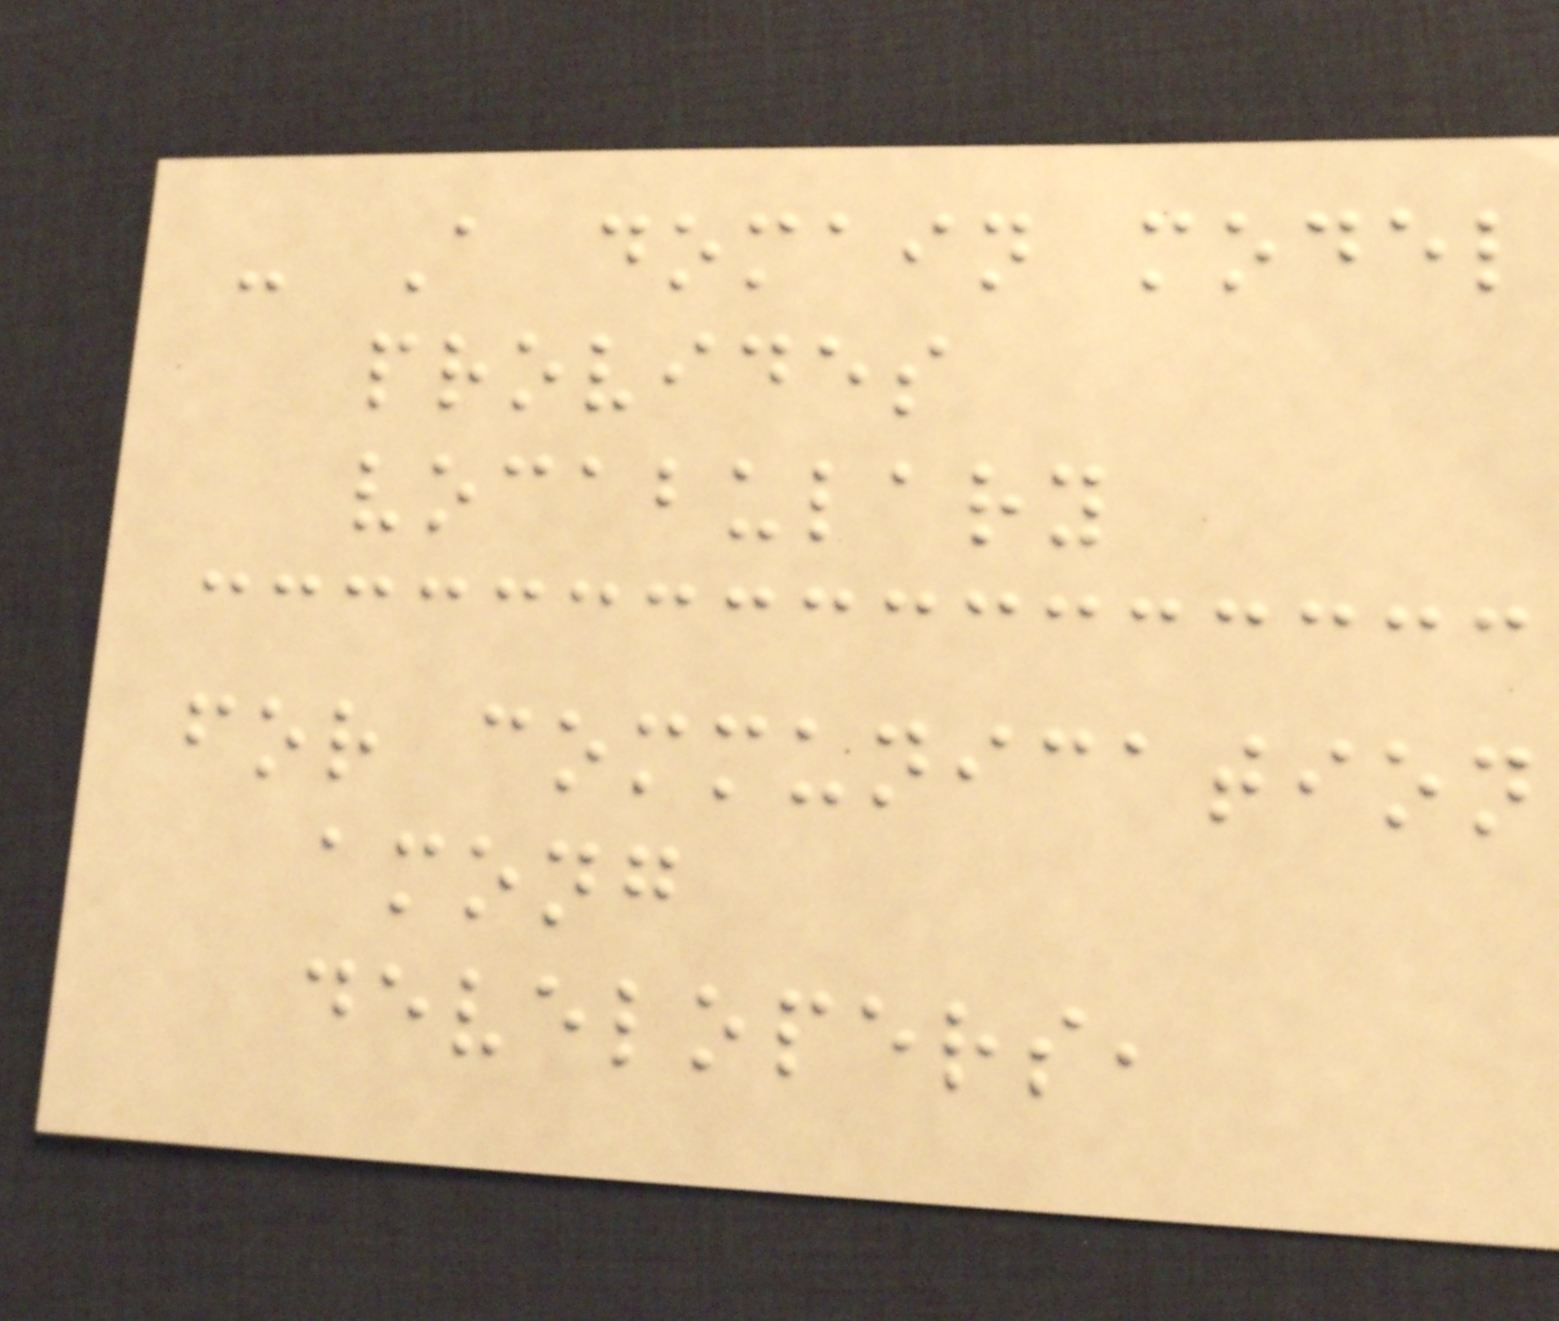- A domain model
provides
vocabulary
for communication
among
developers,
